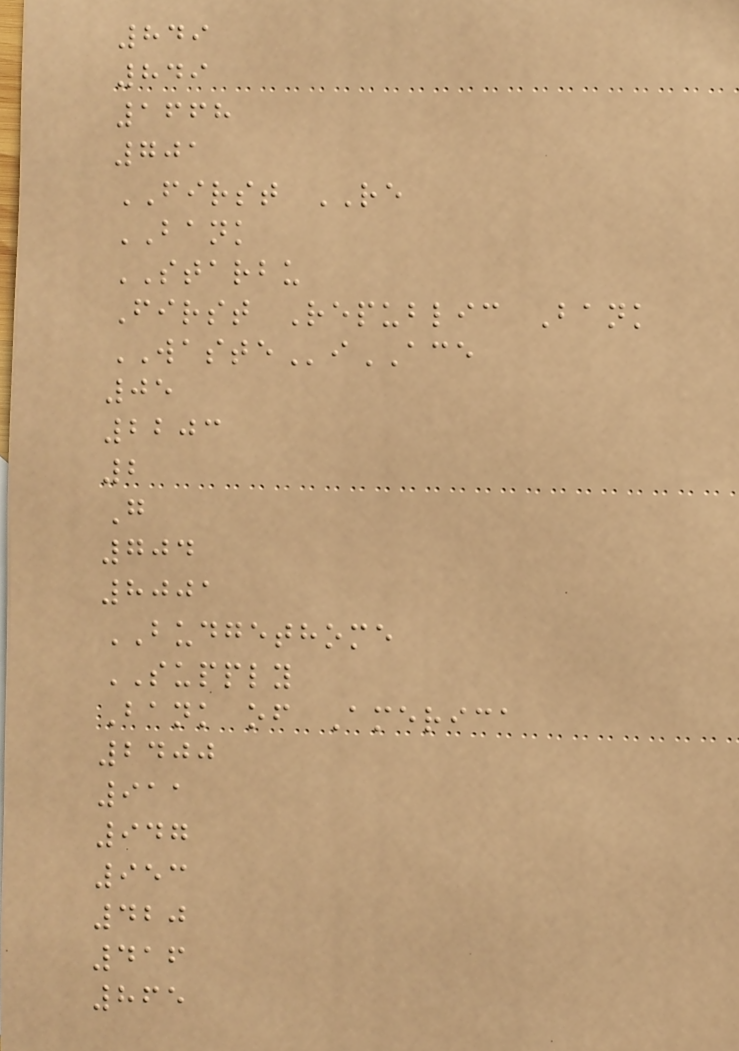849
849
1668
701
FIRST RE
BANK
STARBU
First Republic Bank
WASTEiACE
05
2203
2
G
704
8001
BUDGETHOME
SUPPLY
Bank of America
2400
911
947
953
420
416
865
